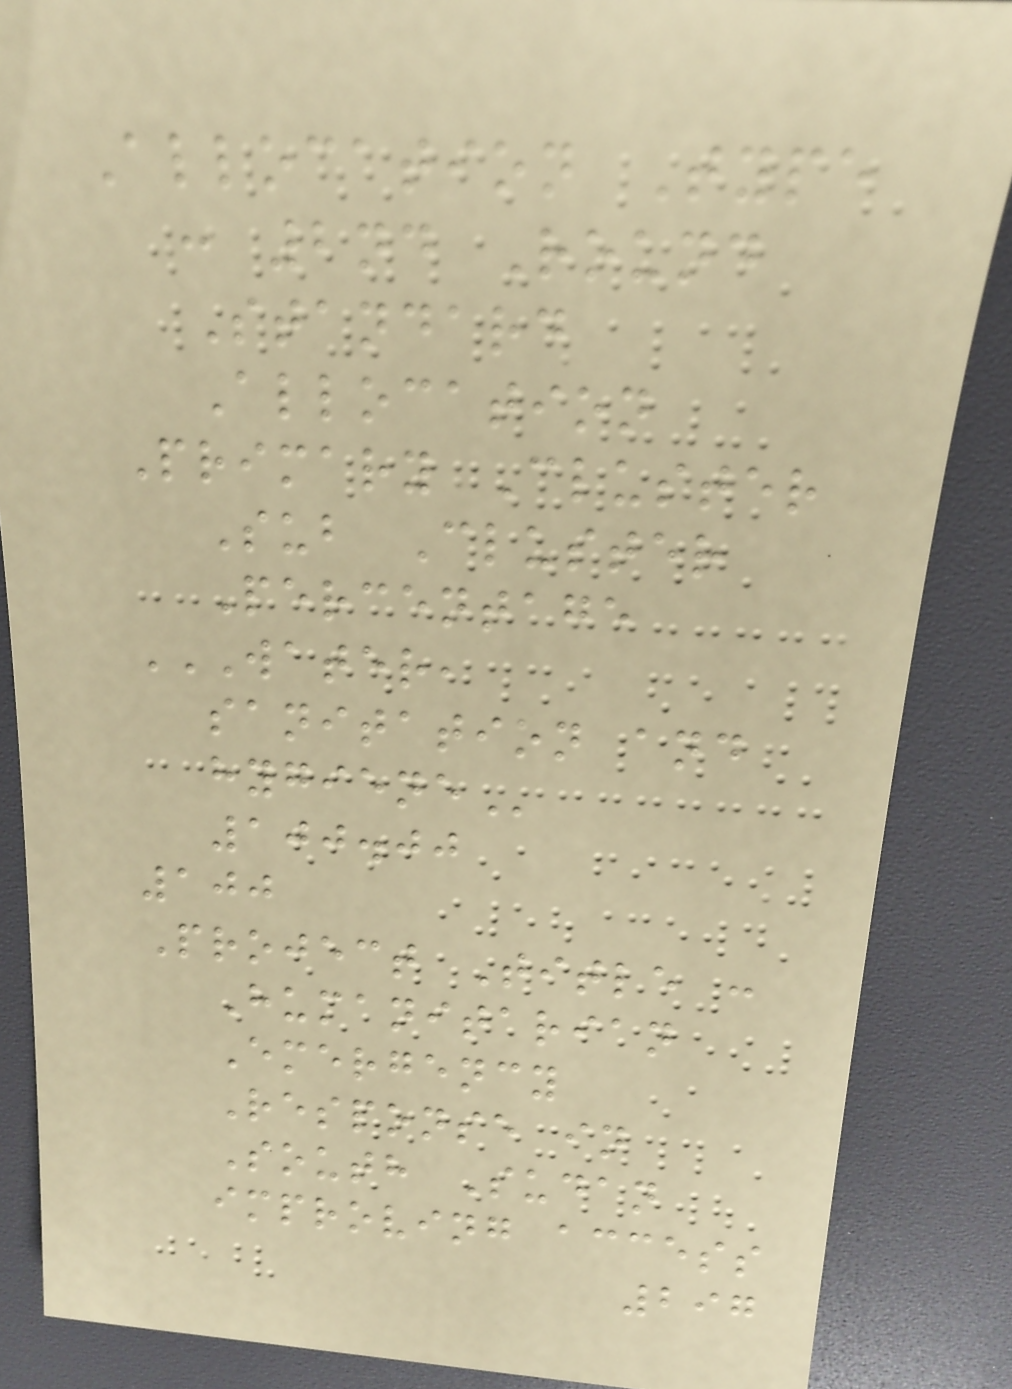Allocation Type
: 2nd Round
Standard
Allocation
Primary Cluster
Sub Cluster
Percentage
WATER,
SANITATION AND
HYGIENE
100.00
100
Project Title :
Humanitarian
Emergency
Response in
South Sudan
improving access
297
